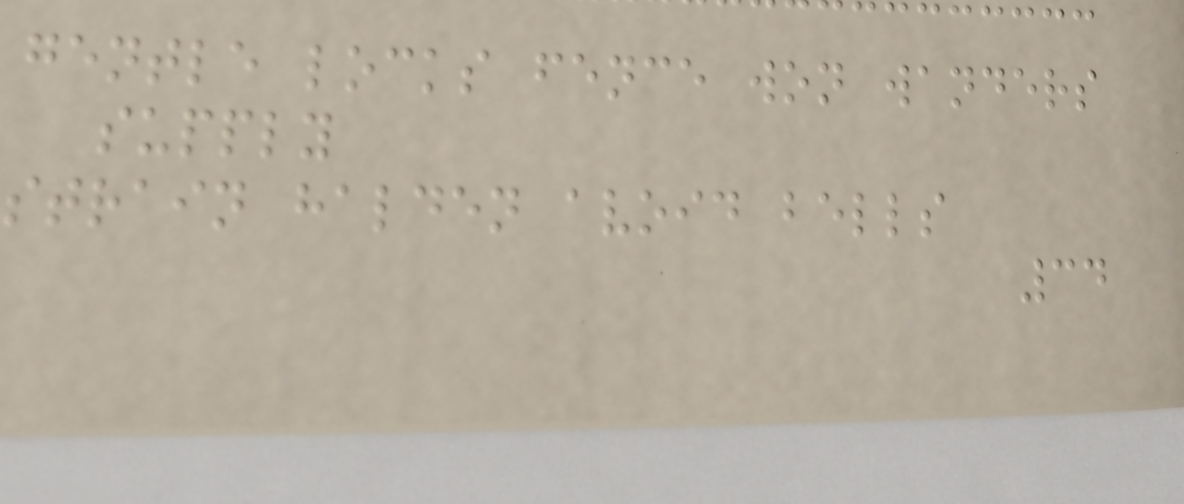gentle locks fence won wanders
supply
strain halden avoid bells
34
